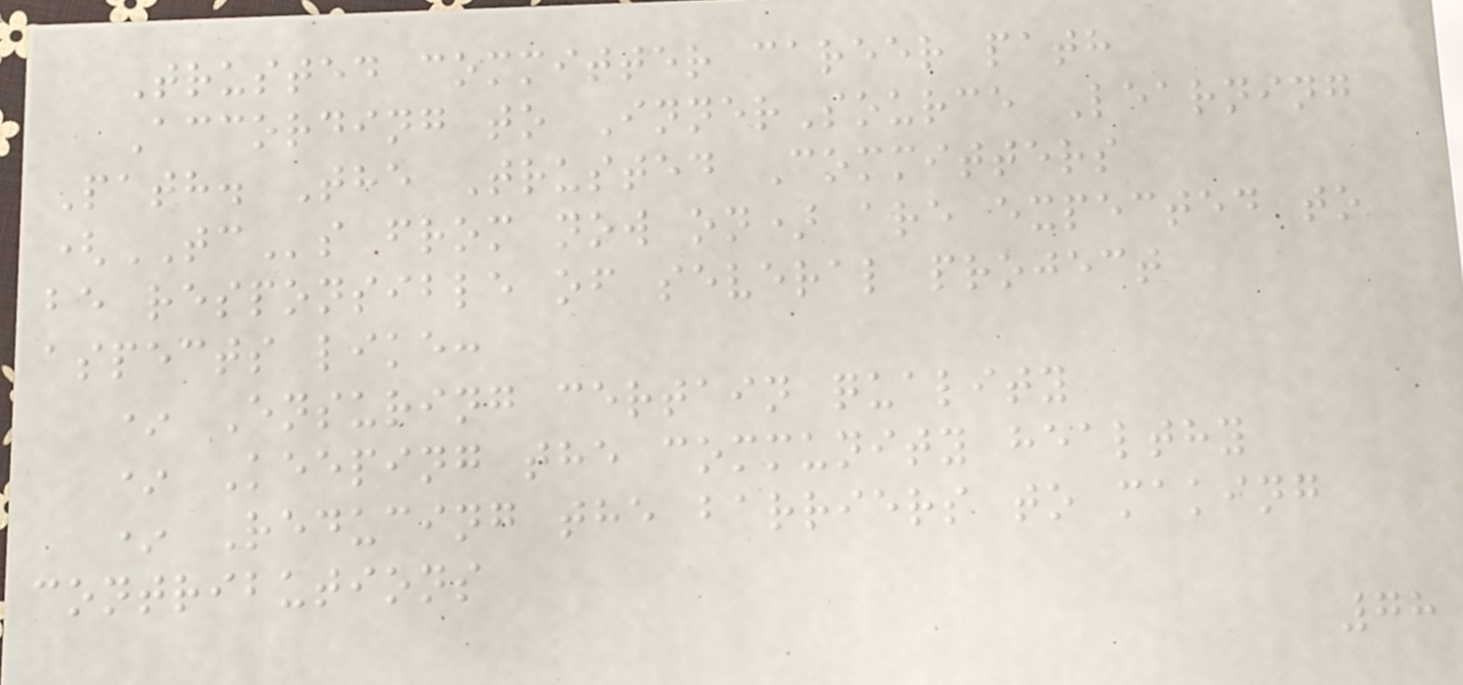Trusted committer career path
According to InnerSource Learning
Path. The Trusted Committers
(TCs from now on) are expected to
be responsible of several project
aspects like:
* Ensuring certain quality
* Keeping the community healthy
* Reducing the barriers to making
contributions
78
